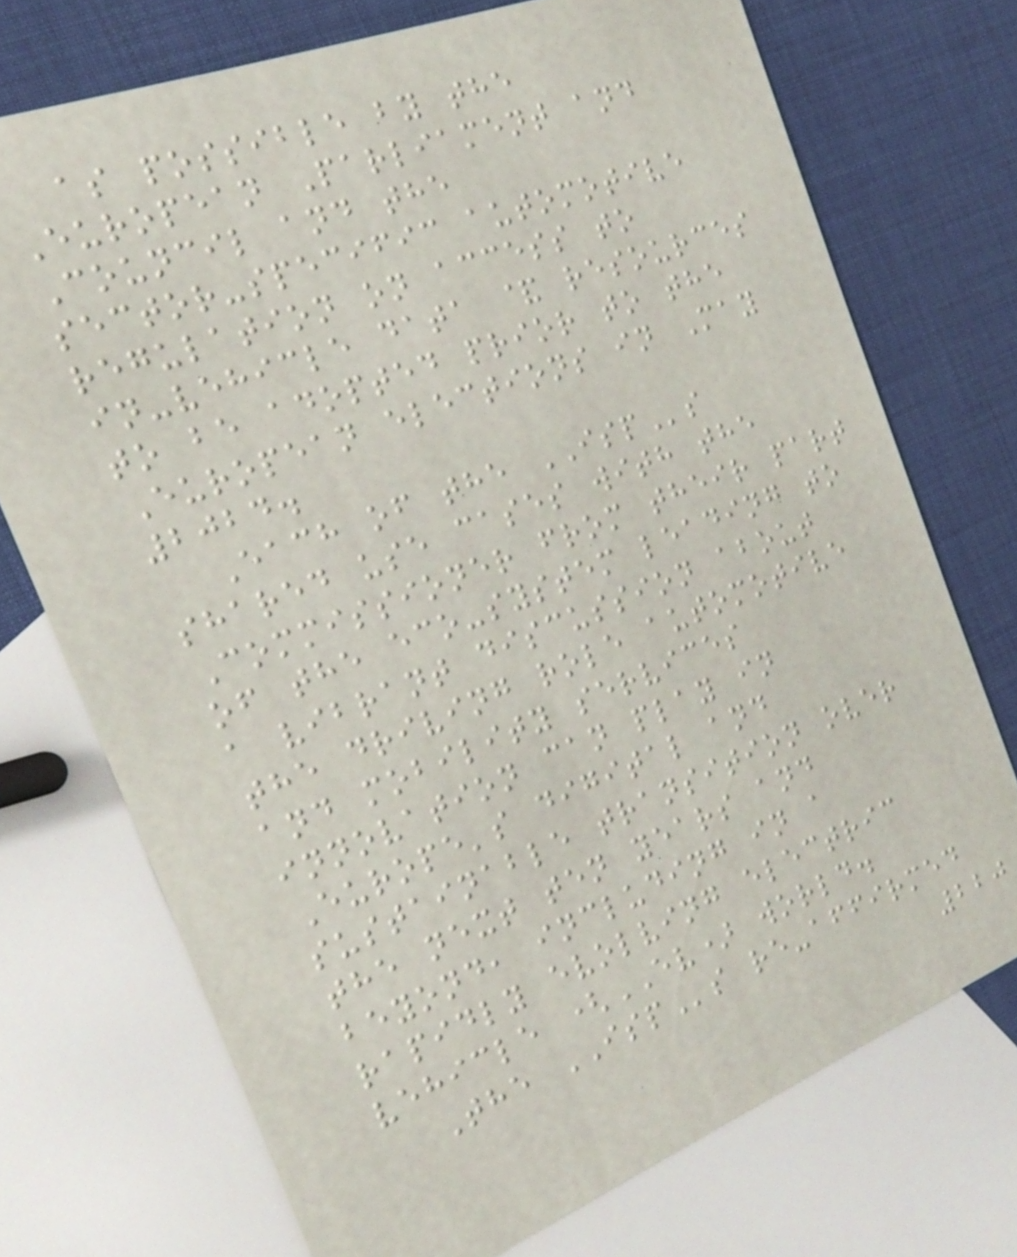as possible by the
European Parliament and
Council and the
sector-specific automotive
regulation on access to
in-vehicle data & resources
to be adopted prior to the
European elections in May
2024.
Each of the ISPs
shared use cases with the
Commissioner from their part
of the eco-system leading to
a vibrant discussion about
the driving role automotive
and mobility services
innovation can play in
Europe's digital and
sustainable transition over
the next ten years and
beyond, including in a
rapidly evolving electric
vehicle (EV) world.
The ISPs re-affirmed
220
